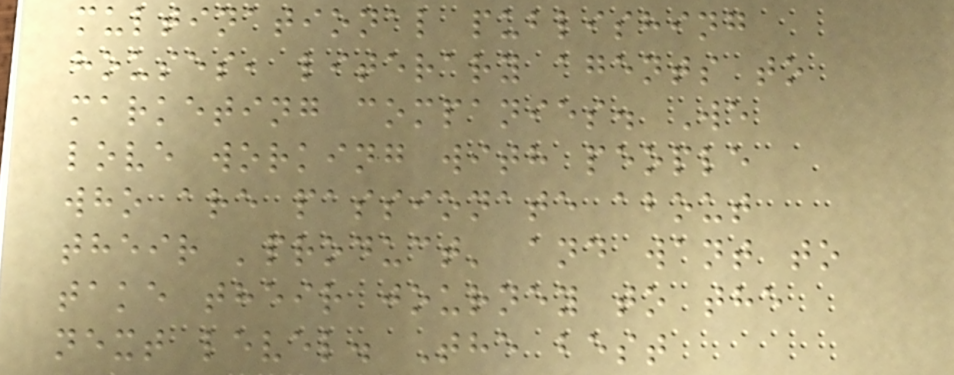multinational publishing
houses, literary agents to
marketing companies. We
love working with people
who are passionate about
their 'product' and want to
take their journey to the
next level. The best
